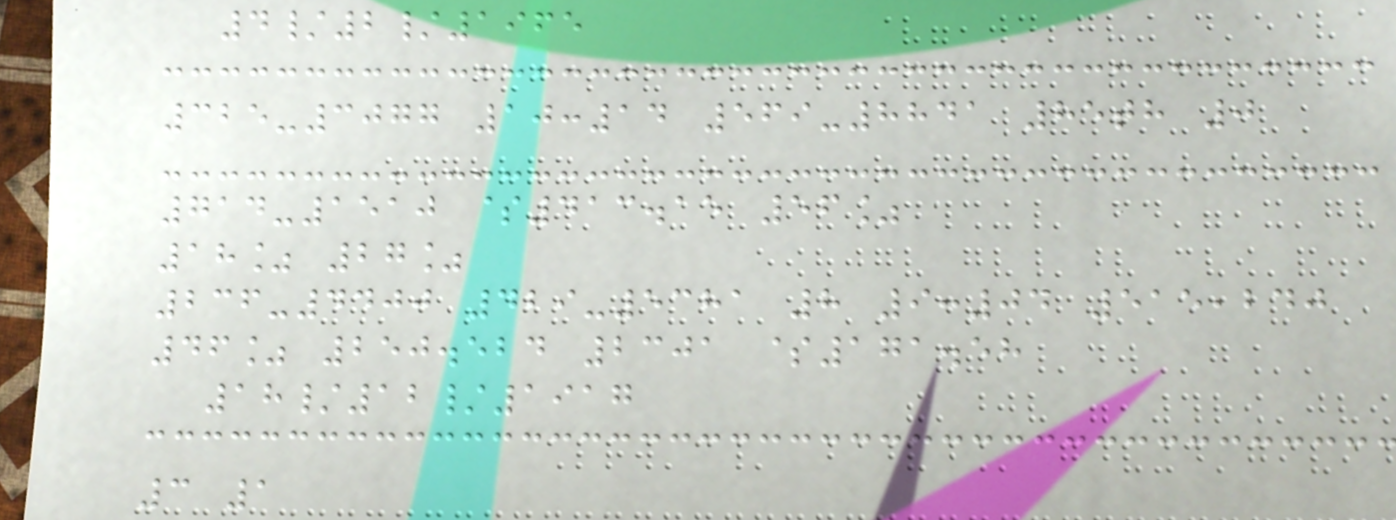4/2/1965
325-3077 10:14 569-8841 85th 0
714-1510 $413.15 56%
18% 27%
236-4400 429-5381 8 9:04 515,240
46% 250.524 2301 $171.58
18/12/1917
3 1
